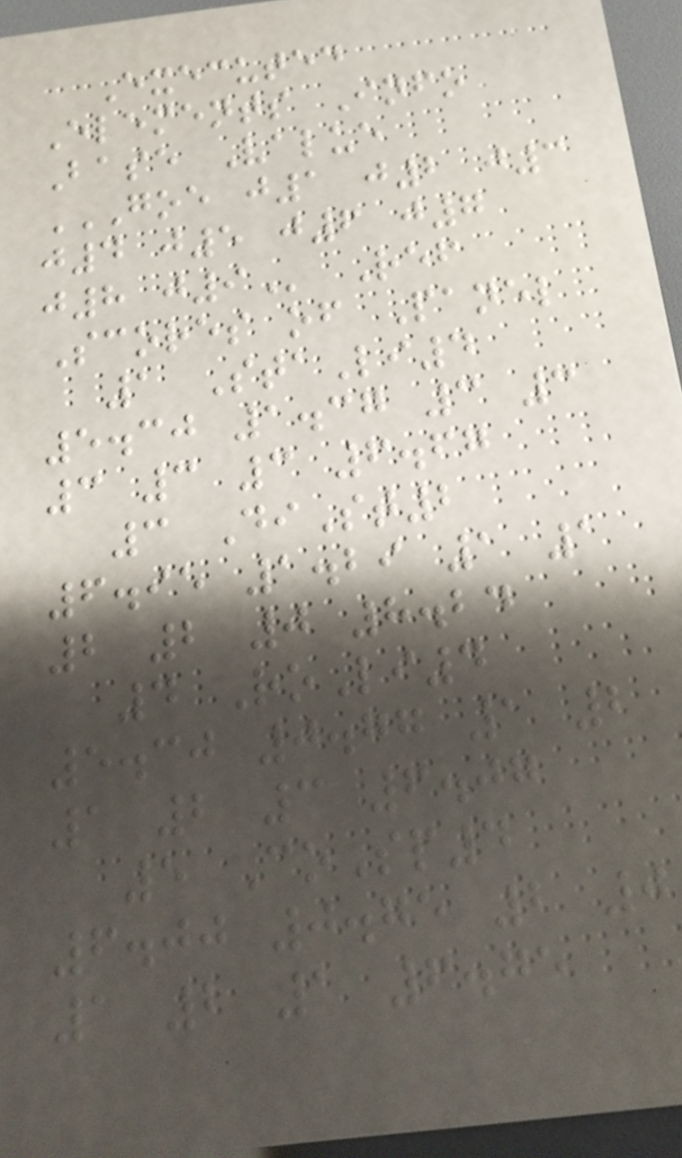Executed
Elements Info
Base Value
GOE J1 J2 J3
J4 J5 J6 J7
J8 J9 Ref
Scores of Panel
1 StaLi4
5.30 1.37 3 3
3 3 3 6.67
3 DiSt2
6.95 1.29 1 1
2 2 0 8.24
4 RoLi4
5.30 0.77 1 2
1 2 3 6.07
5 CoSp4
6.00 0.75 2 0
1 2 1 6.75
